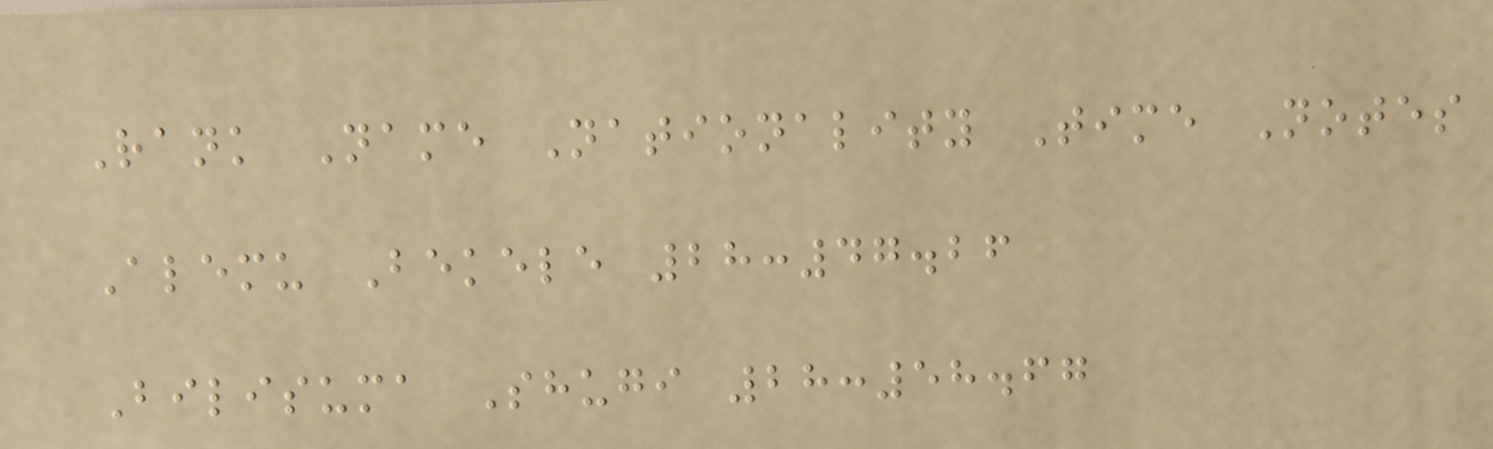Rank Name Nationality Time Notes
Alemu Bekele 28:47.26
Bilisuma Shugi 28:58.67
